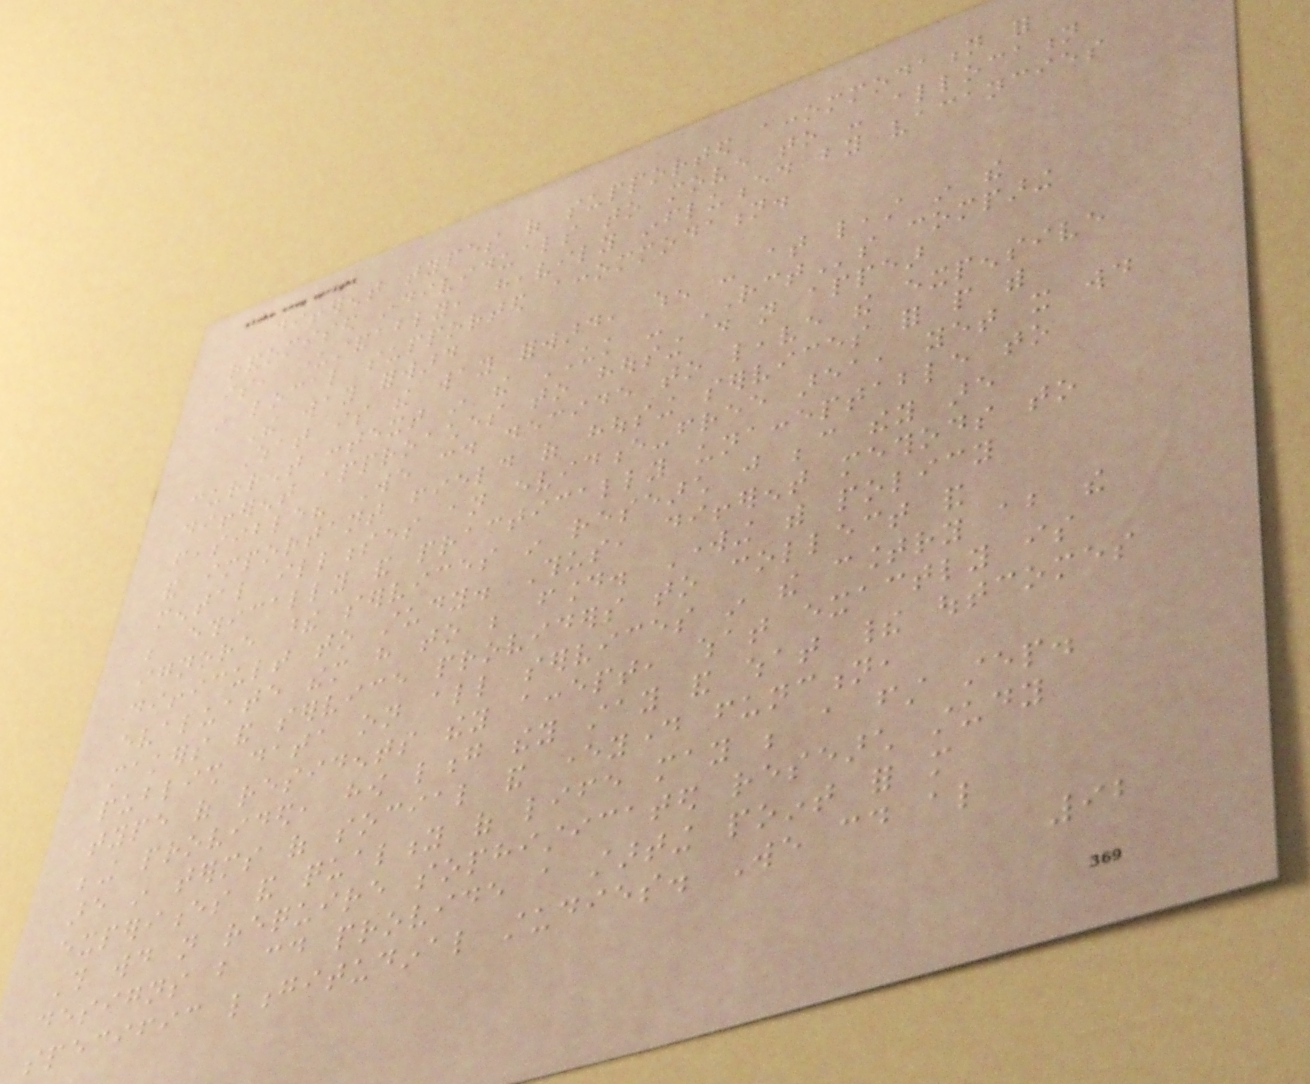different types of supported accommodation for
randomised individuals to move to - allocation
is, understandably, heavily influenced by vacancies
in local supported accommodation.
The way forward
What is the way forward, when - at least in the
current context in the UK - RCTs comparing
different approaches to housing do not appear
feasible? We could decide to leave the expensive
and important field of housing services for people with
mental illnesses an evidence-free area, yet it would
be ethically and practically unacceptable to
ignore these services in research just because they are
difficult to study. Thus, different methods to
evaluate them have to be found. Working with policy
makers and service providers to collect and
publish data on all services in the country about the
type of residents they accept, what exactly is
being provided, how long they stay and what their outcomes
are in terms of social and everyday function,
experiences and quality of life may be a first step.
This would not require sophisticated research study
designs but could provide a starting point for more
specific longitudinal studies. We could also
92
